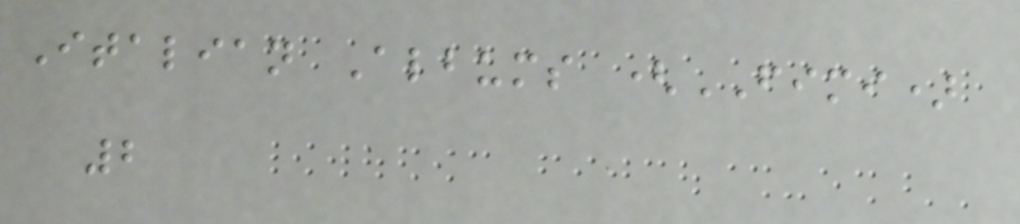Italian Albums (FIMI)
2
